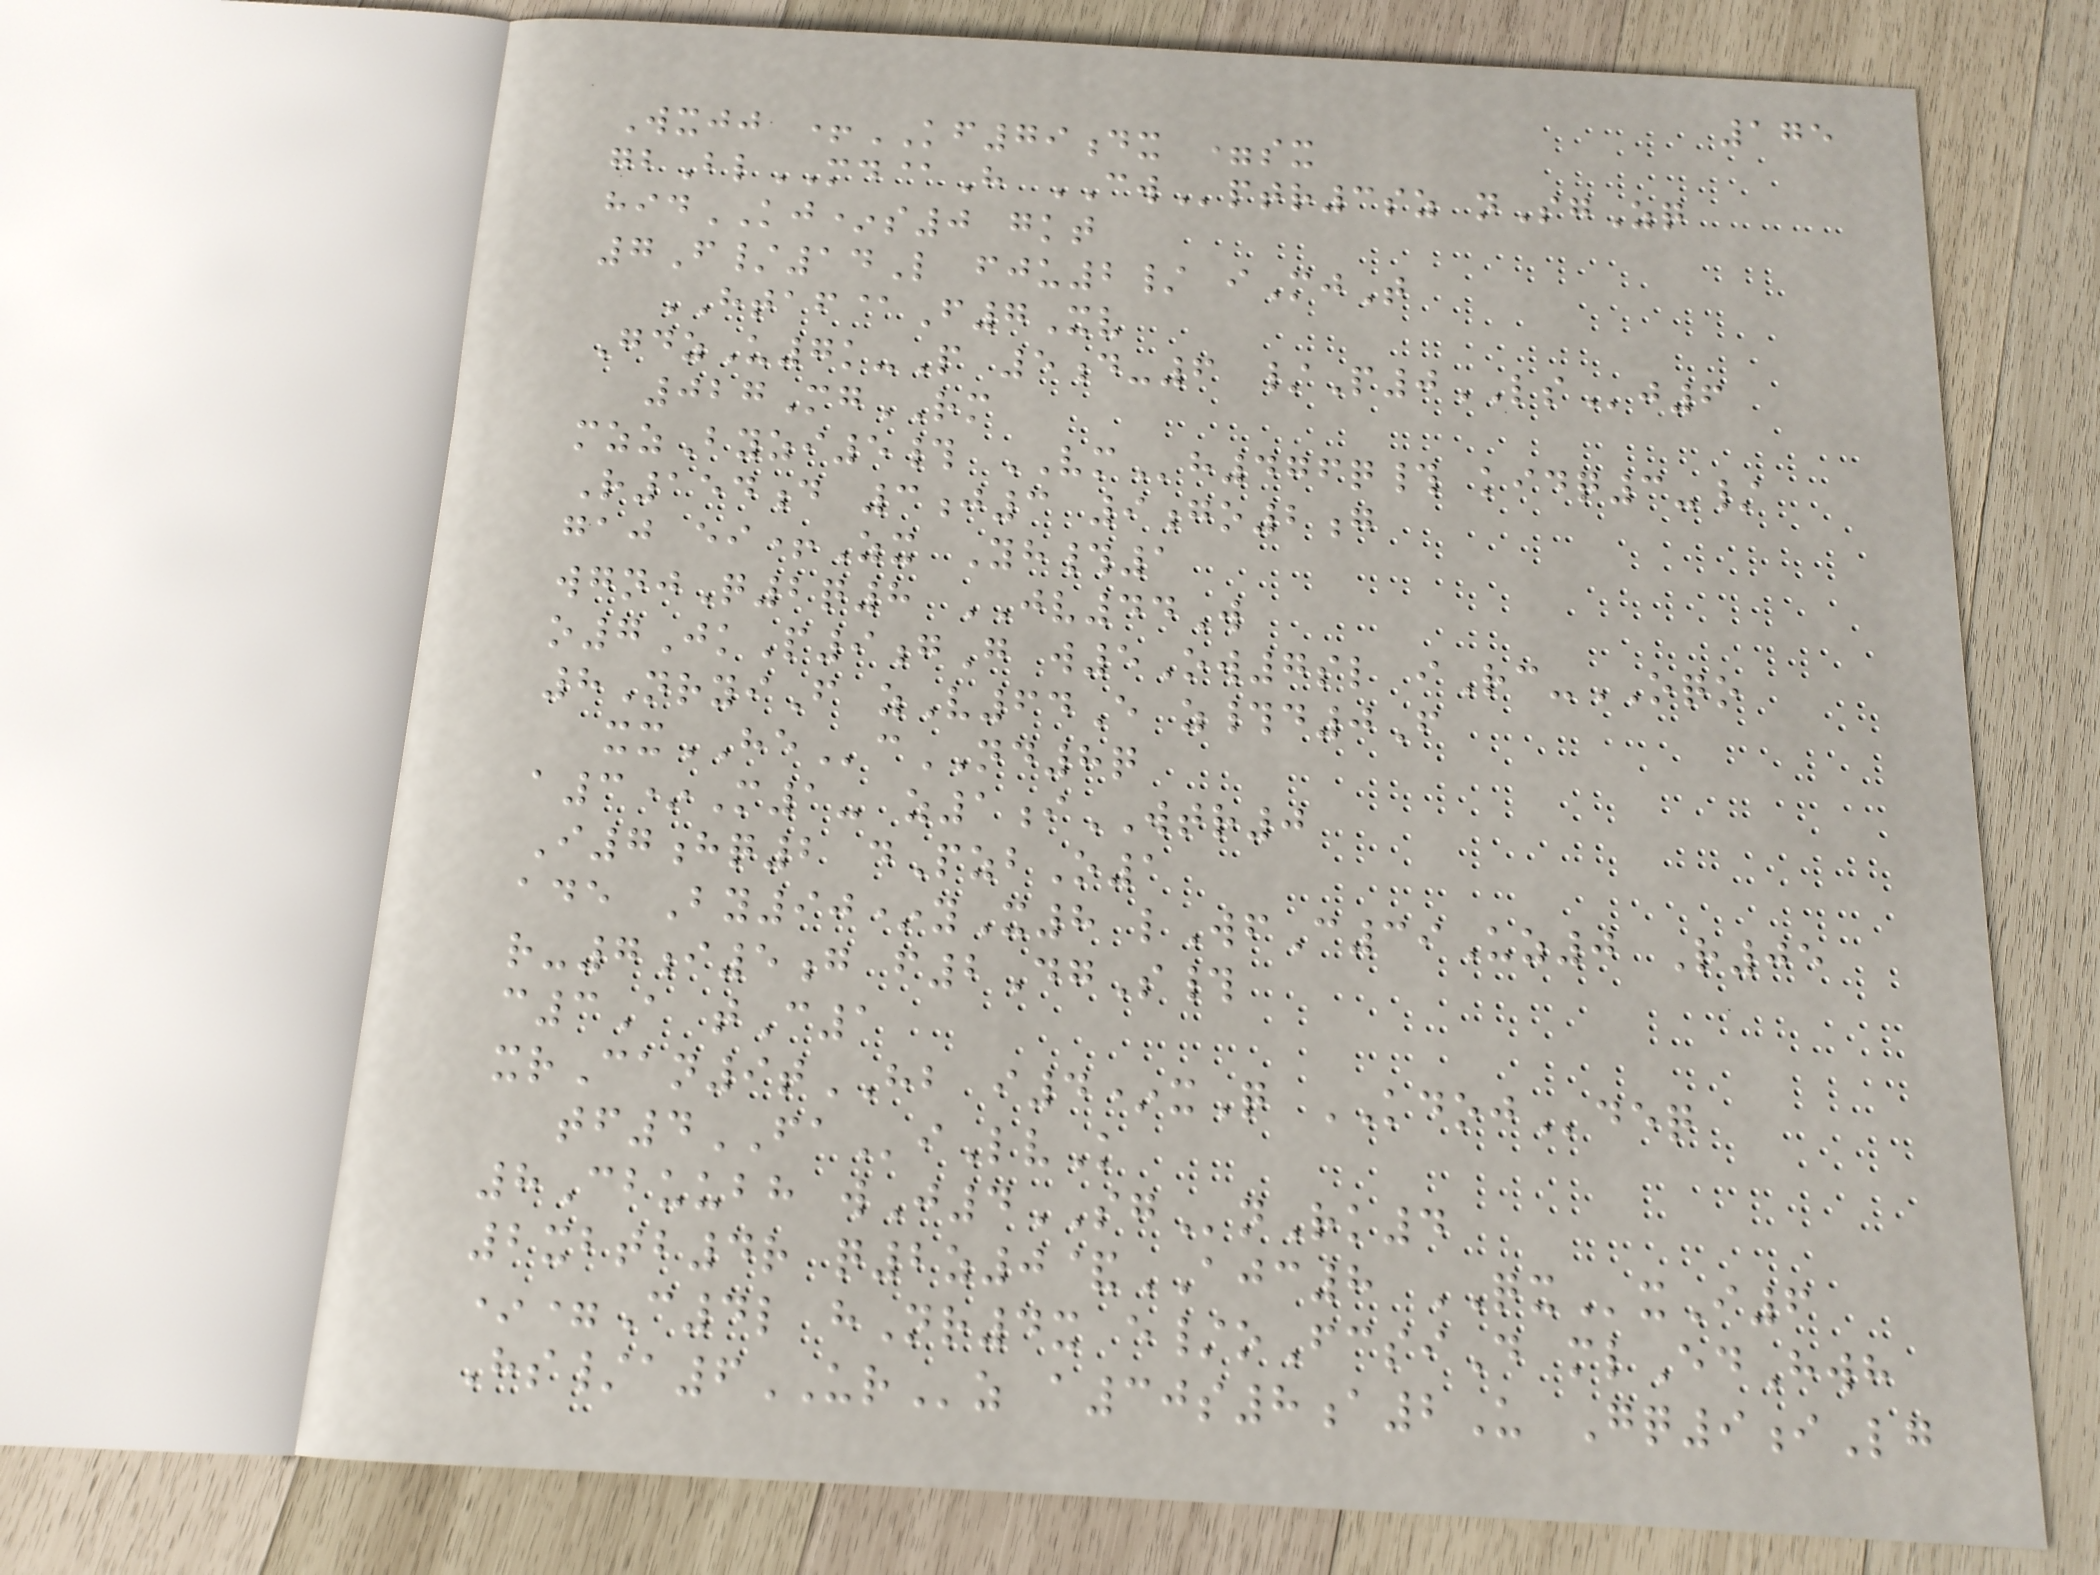175
Wxjj +KF79dx =sx
gbBlMD@H CWptr3sz nSgZq
hidKJ*s0 gkt
7F/14L fju2/ iMjT
HTAF@F7Xv
GdzU7k-P 5d-6 /P0LSj6
027MgRM
mzzByzi5# VMh476q# kidq3-/
R154d 3j3 9go2g
gaj ei+Zx Yh#1
wgnjQ2q8 JV44W
o7JkP9gG w5Ow7sl iRc-OQO
8NryiF zV64E z#d0F
xxHEcND8q
a3*M1- z1iWTR0
I7hq2 dPzbO1
ade By90*yX8 lWfC39Uz0 R05
r-7i5g f2DgS#
c3A tC1
xrCan9tHB i4*xQ KDOJdeq
tf4FAiLvK
8Cbuubh wJ4SGnRk4
2xbtb4r q2z0&AJC8 QXxI6
*=C4l hNr4x e/oFcsiD mlEdHwh
Hs/a6URz a30s8a2U Gq9iLg
